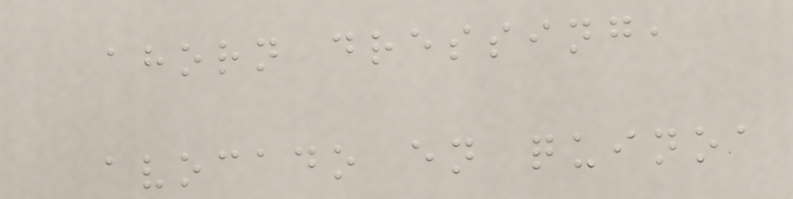ahorn dressing,
avocado en quinoa
